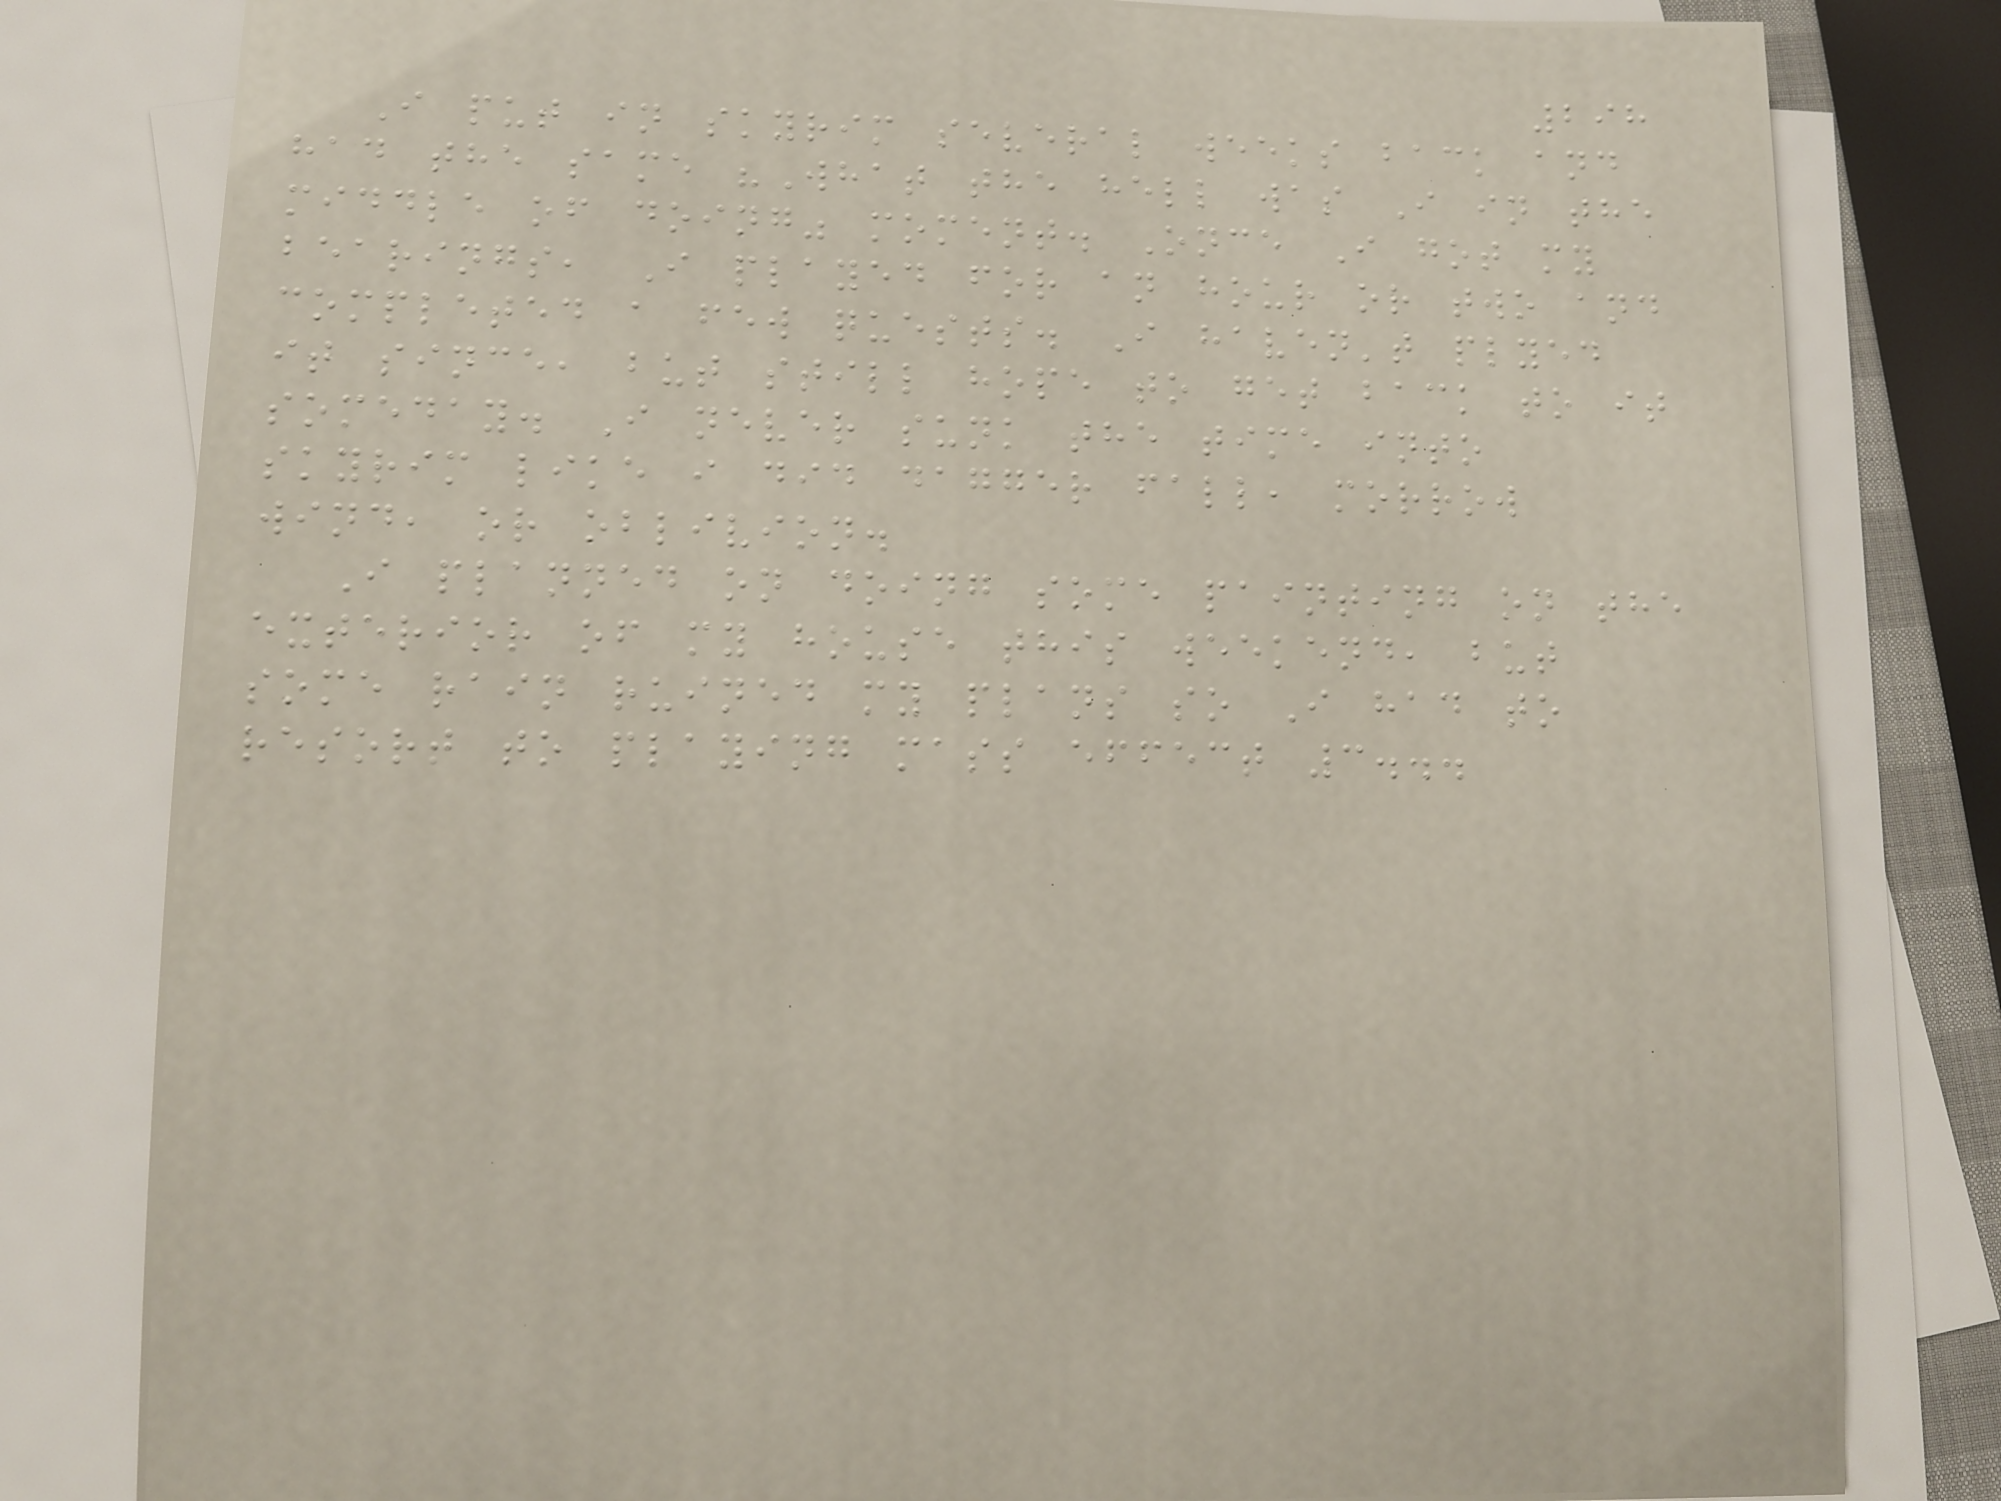298
I put in skyrim several weeks back and
had the same "What the hell was I in the
middle of doing" moment. Once I got my
bearings, I played for an hour or two and
completed a few quests. I haven't plyed
it since, but still hope to get back to it
someday. I never sunk the time into
skyrim like i did dagger fall, morrow
wind, or oblivion.
I planned on doing some painting on the
exterior of my house this weekend, but
some rain ruined my plans so I had to
resort to playing mass effect 3...
